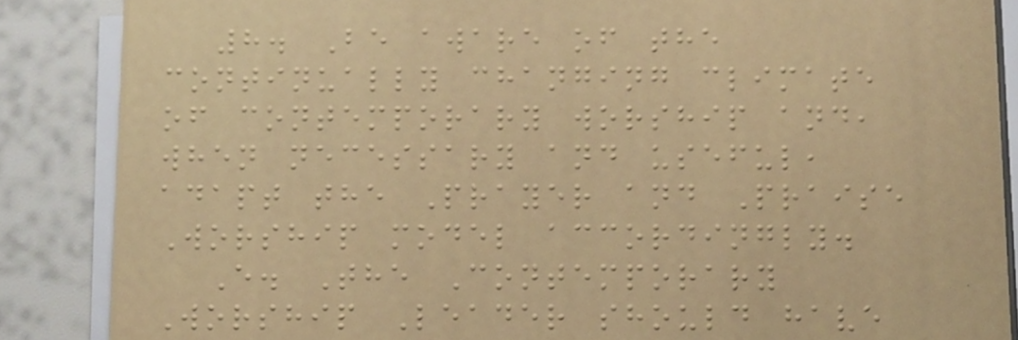8. Be aware of the
continually changing climate
of contemporary worship and,
when necessary and useful,
adapt the Prayer and Praise
Worship model accordingly.
E. The Contemporary
Worship Leader should have
